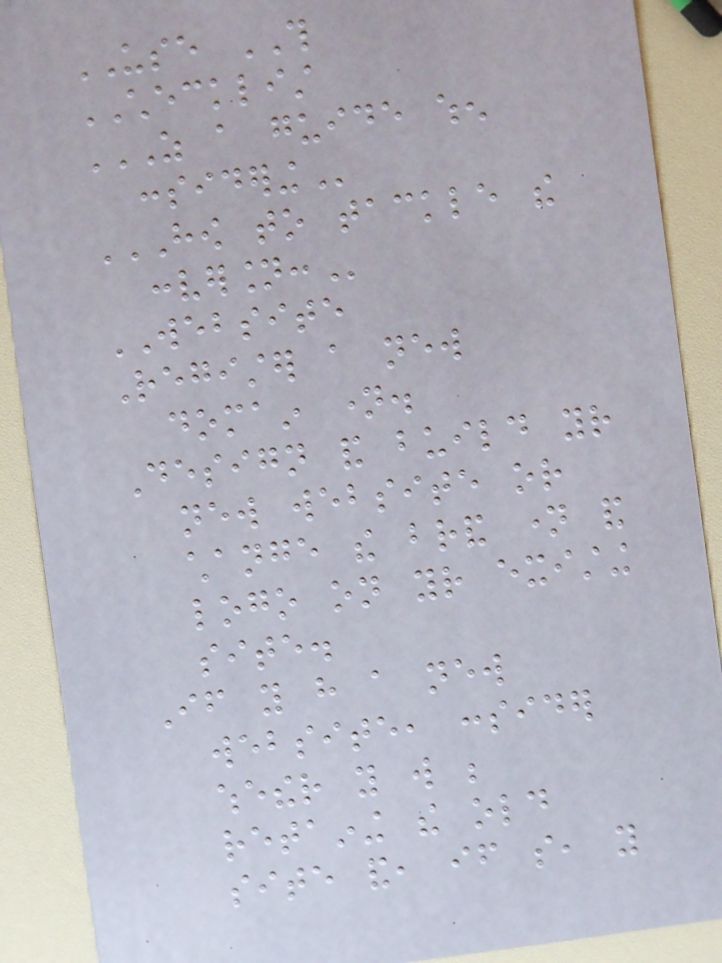USE THIS
CHECKLIST
AS A GUIDE WHEN
CONSIDERING
HOW TO TACKLE THE
CONVERSION:
WEBSITE
Register a new
domain name.
Design and build your
new website or
change the brand name and
logo on your existing
site.
If you have a new
website, consider
whether you will be
retaining the old
site and, if so, you
